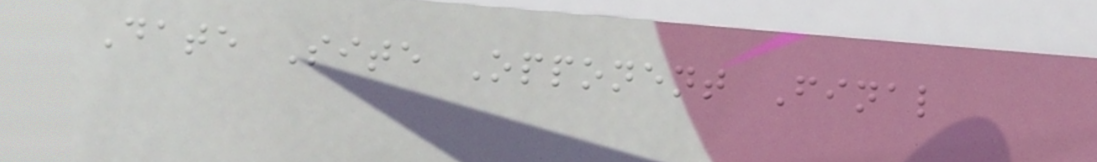Date Site Opponent Final
